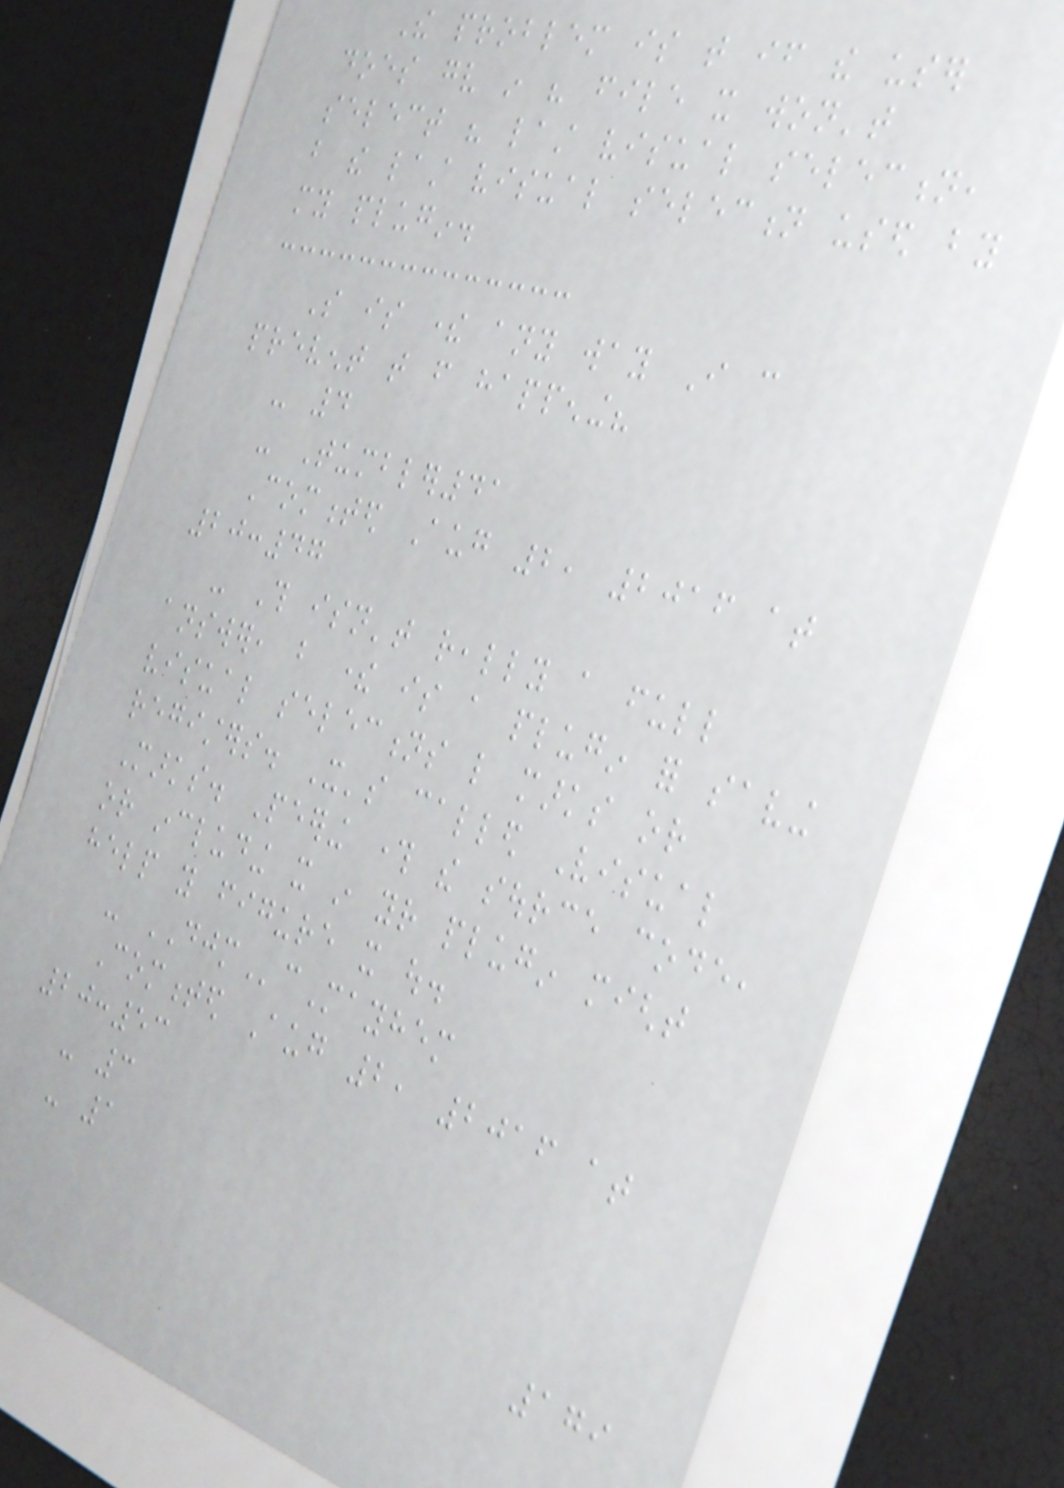The problem is that if the user
does gv in his file it won't
select his last visual selection,
but the last visual selection used by
my plugin.
So is there any way I can
prevent that from happening?
- 4
- Tumbler41
Commented Aug 2, 2016 at
20:47
- This isn't really a full
answer, but there is a plugin for saving
visual selections like marks or
registers. It's called Visual
Marks. Peering through the source code,
or including it in your plugin might
help you figure it out.
- DJMcMayhem
Commented Aug 2, 2016 at
20:53
- 3
- 1
179
